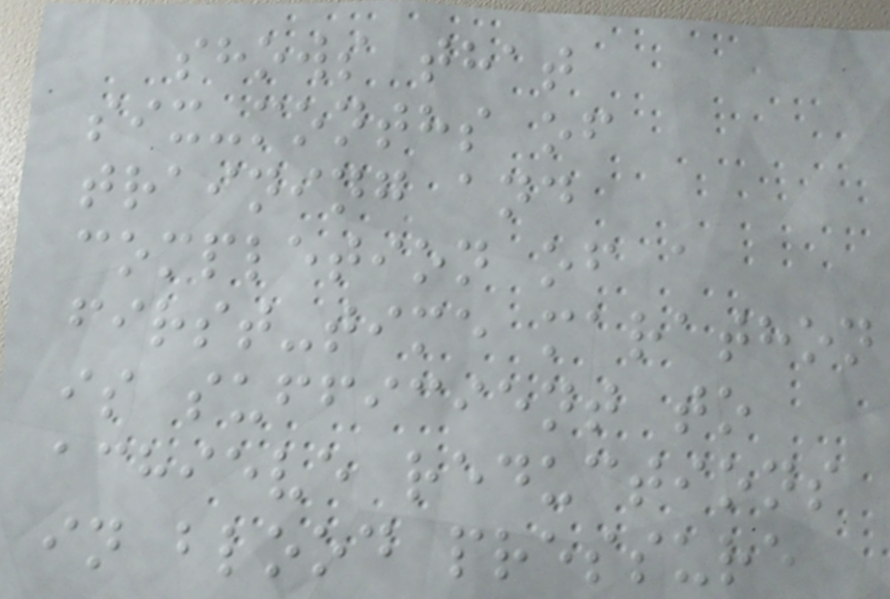shows that
six-months of
training and
completion of a
first-time marathon
is sufficient to
achieve reductions
in blood pressure
